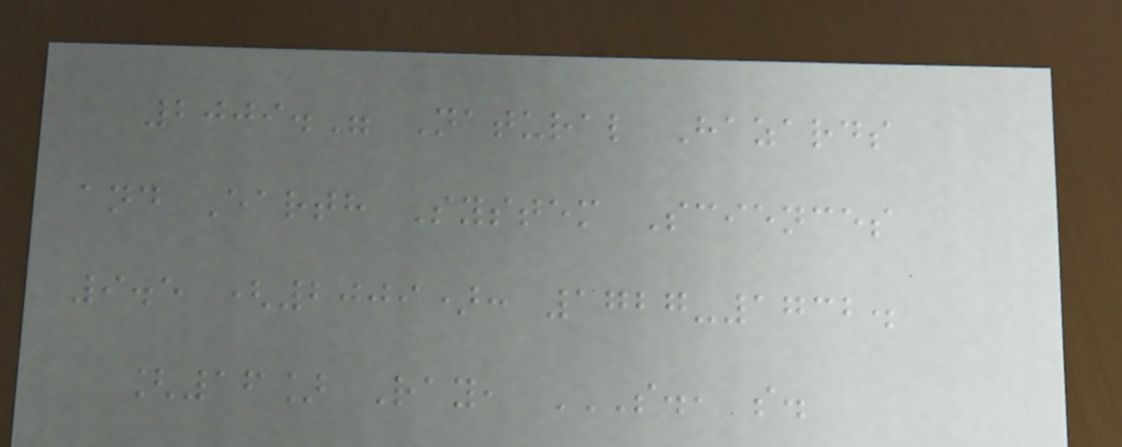2009." Natural Hazards
and Earth System Sciences
9.5 (2009): 1727-1732.
[16] Ray, S., S.
